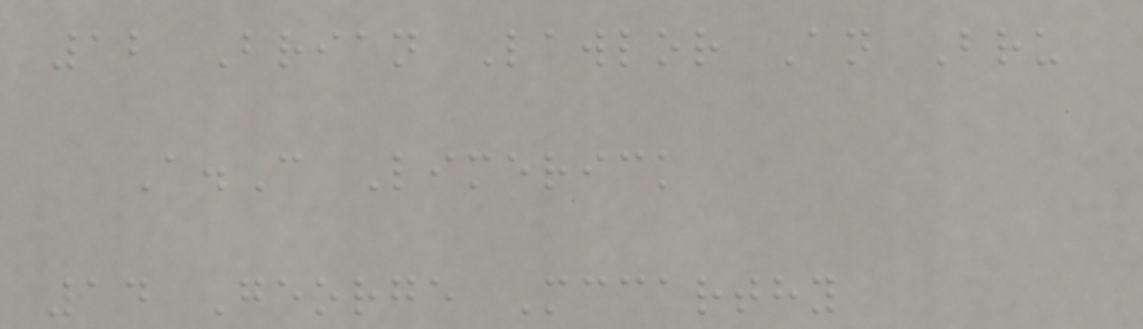12 Brian Lawlor An Bru
A.C Limerick
14 George Mccarthy
